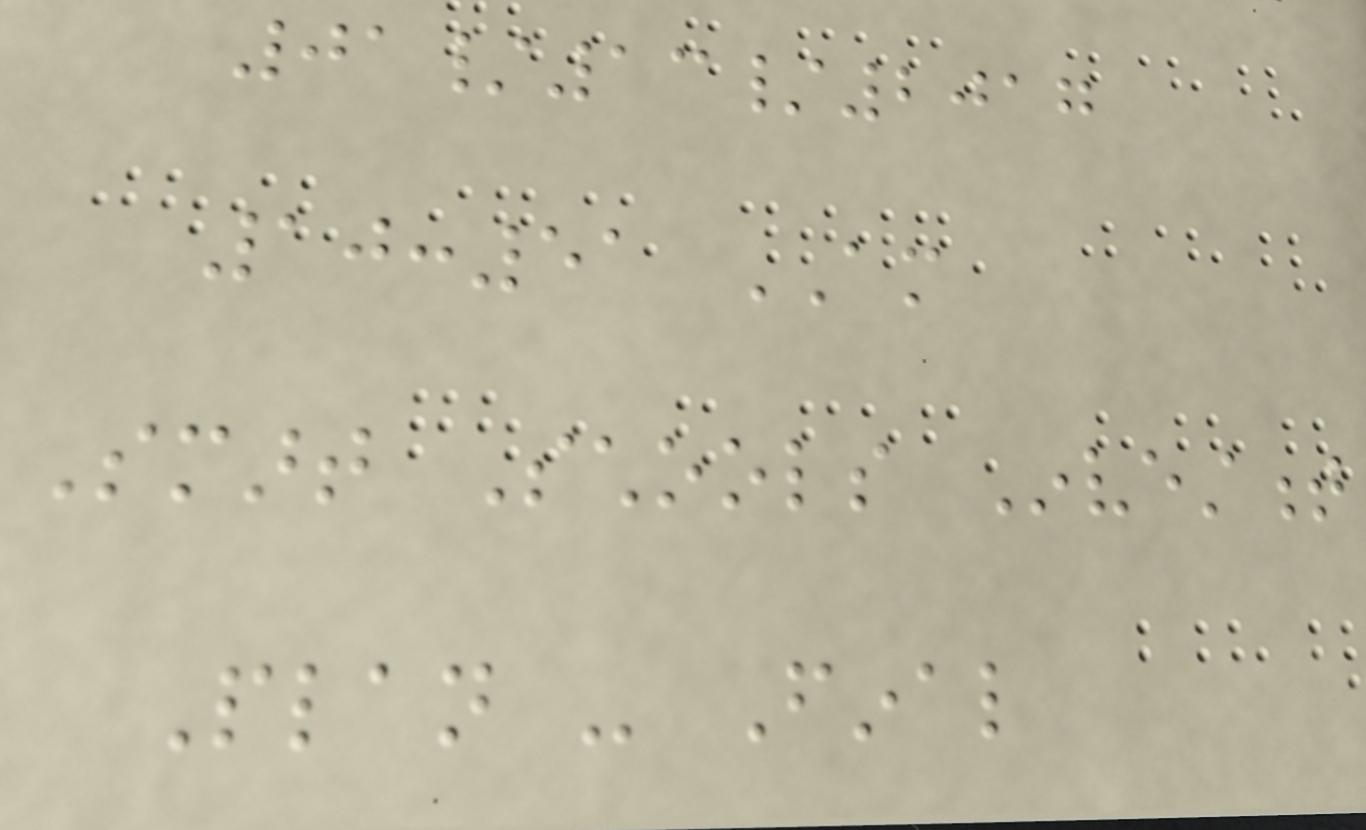01/13/2017
10:51 AM
Smart Schools Investment
Plan - Final
